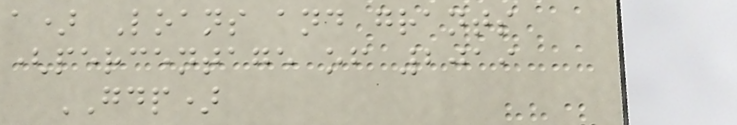a) Loans and grants
(percentage of 2019
GDP)
